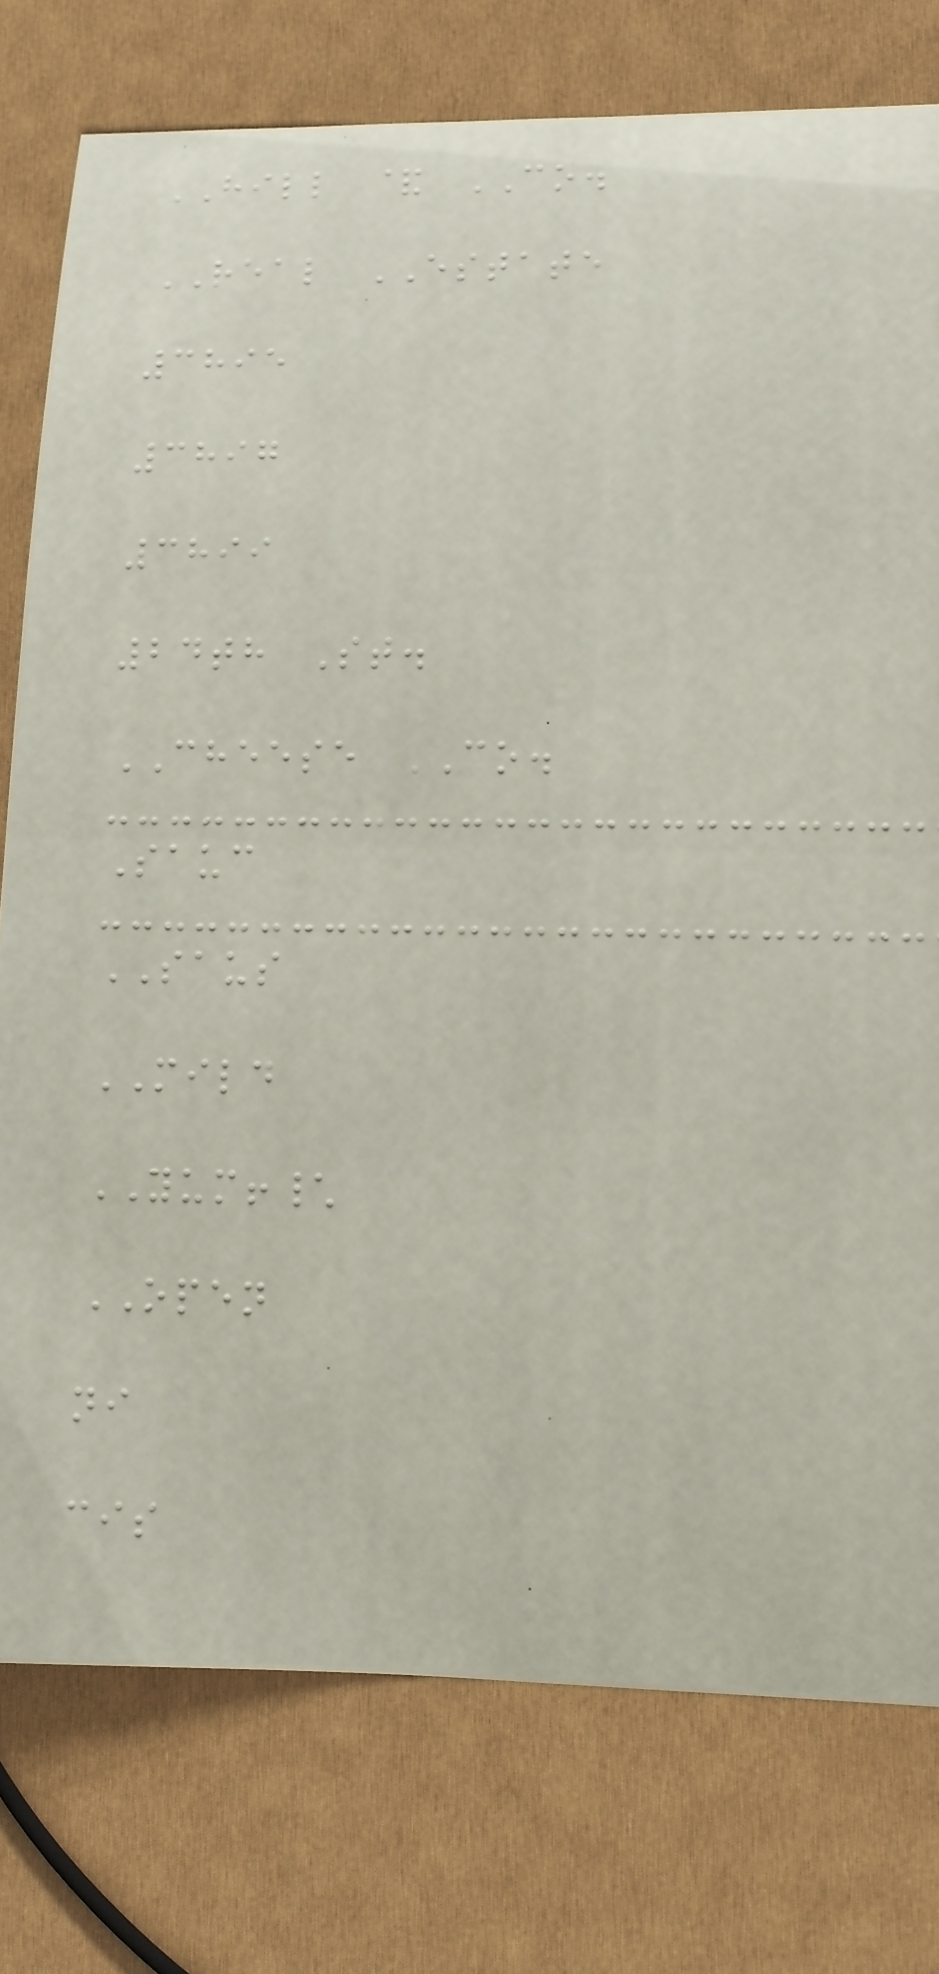HILL & CO.
REAL ESTATE
3895
3897
3899
24th St.
CHEESE CO.
Sauc
SAUS
MILD
YUM!\
OPEN
ni
cis
